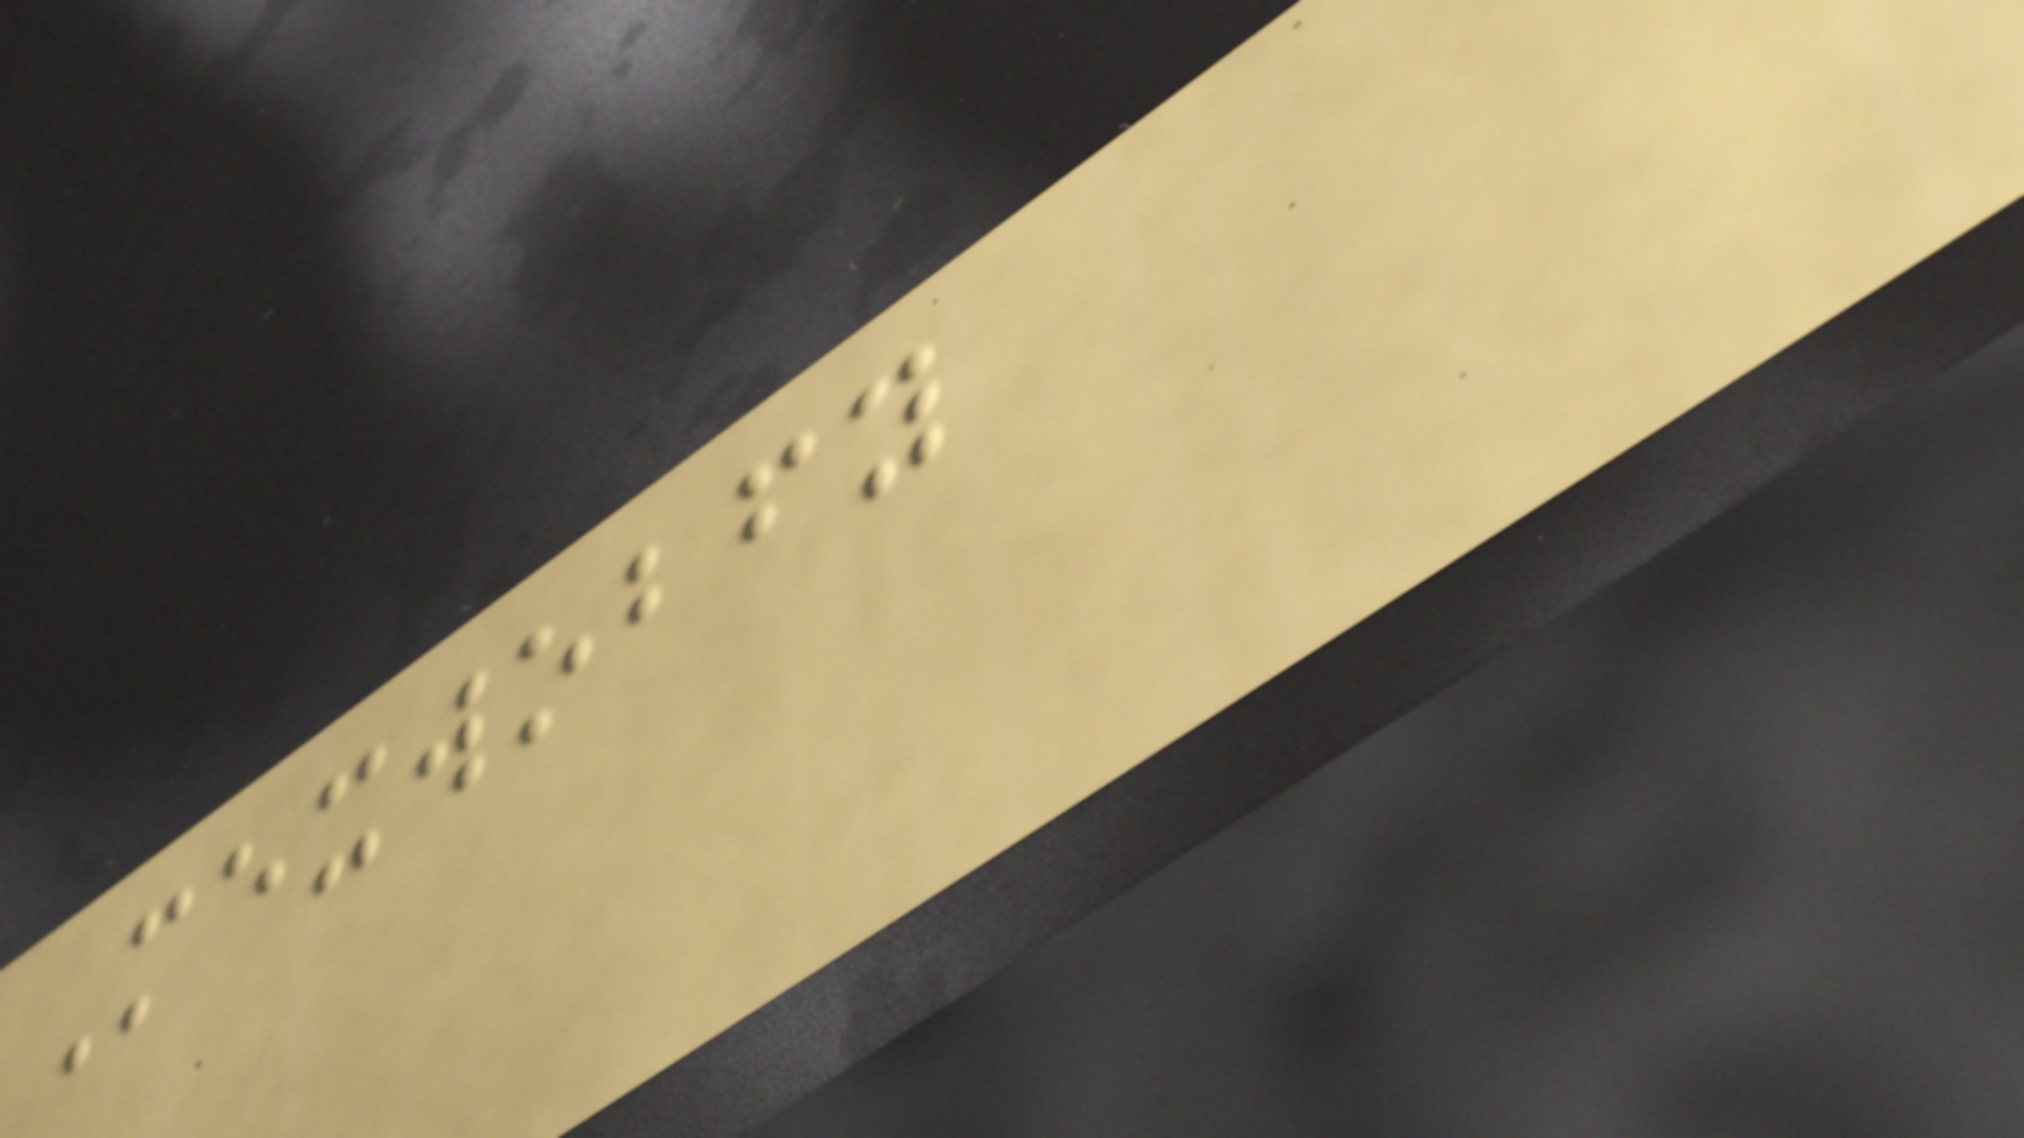Mexwobfy
